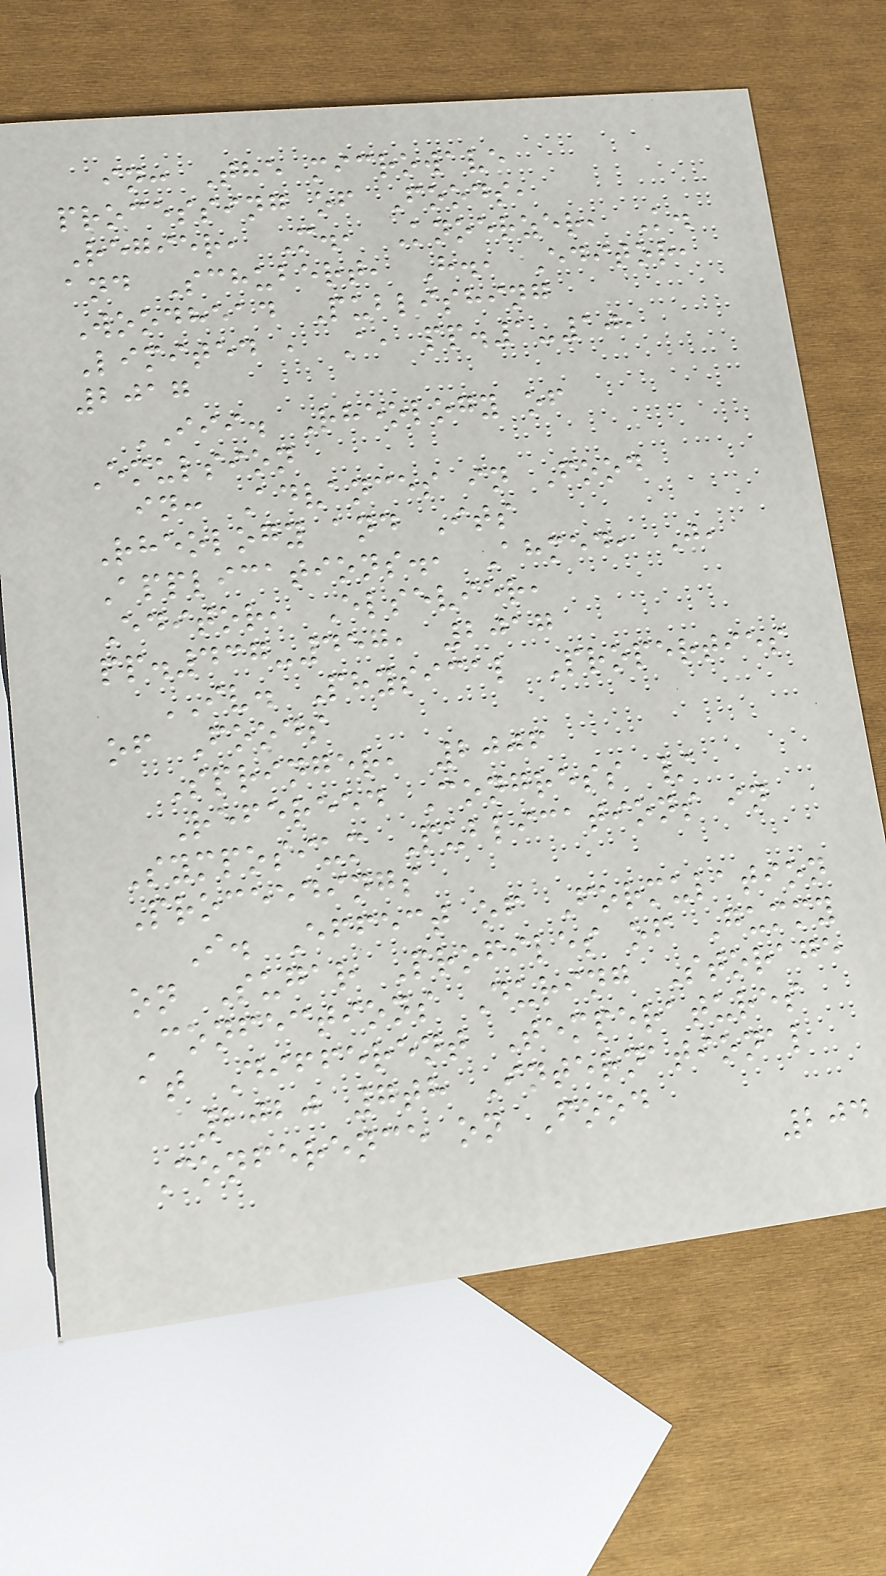in: The microwave
processing of Foods,
Regier, M., Knoerzer, K.
and Schubert, H., Editor,
Woodhead Publishing
Limited , A, pp.1-10,
2017
III. Rheology of
Emulsion
in: Advances in Food
Rheology and Its
Applications., Ahmed, J,
Editor, Elsevier,
pp.437-457, 2017
IV. Physical Properties
of Foods
Springer, 2006
Refereed Congress /
Symposium Publications in
Proceedings
I. Effect of Formulation
on Sugar Profiles of Gummy
Confections During Storage
at Different Temperatures
2020 7th International
Conference on Food
204
